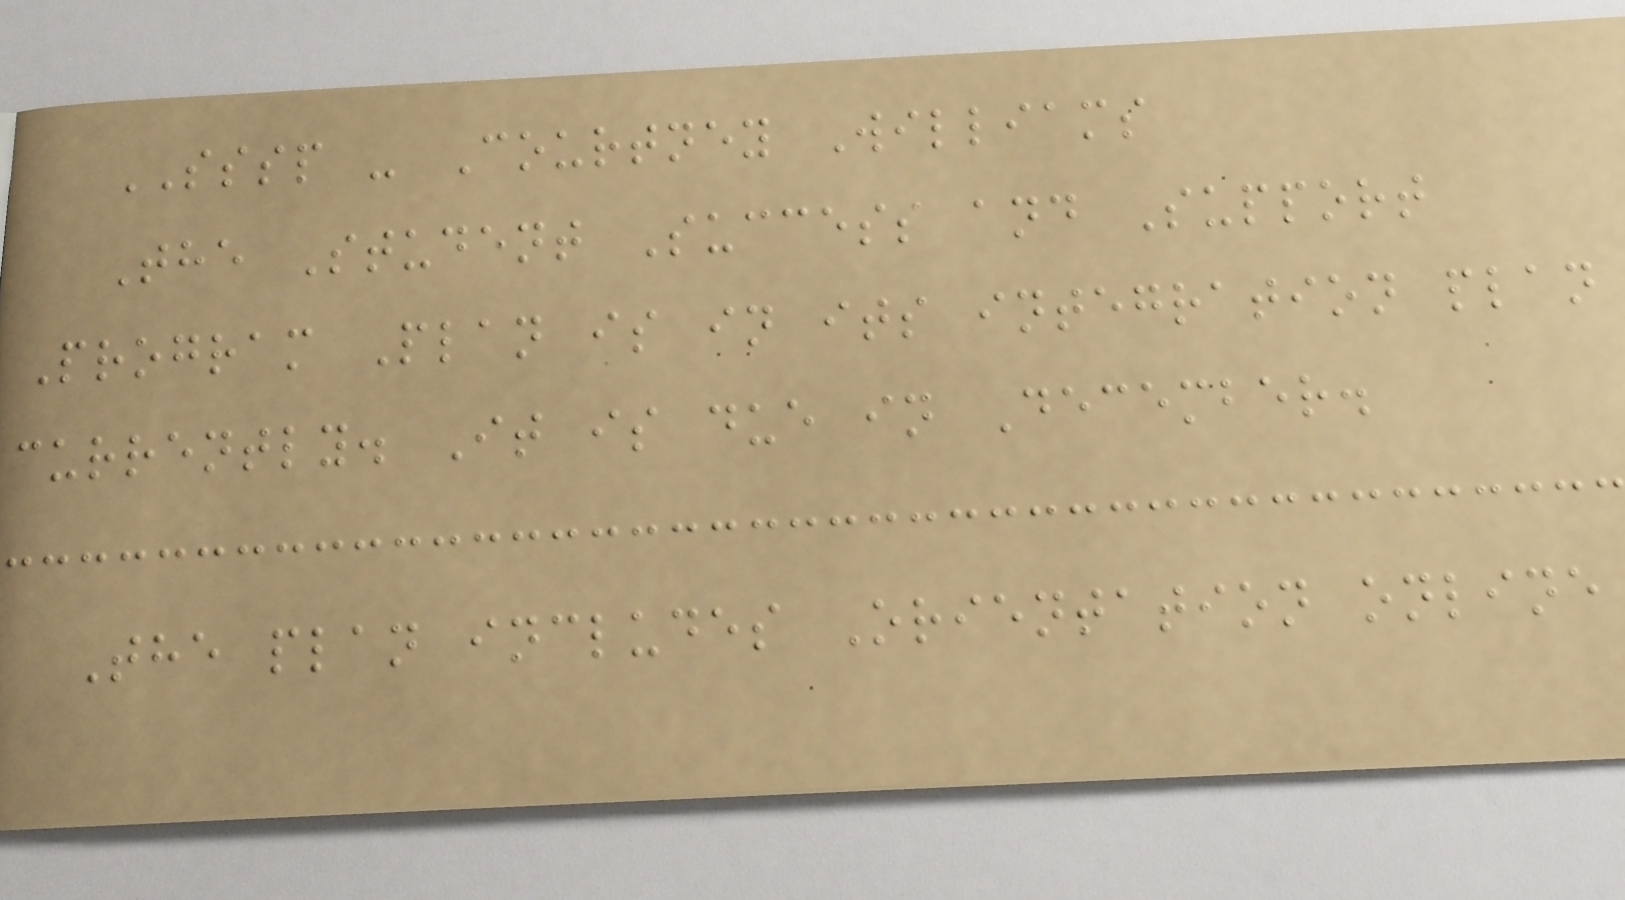SSSP - Courtney Williams
The Student Success and Support
Program Plan is in its integration plan
currently. It is due in December.
The plan includes Orientation online
